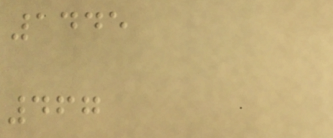1445
467
